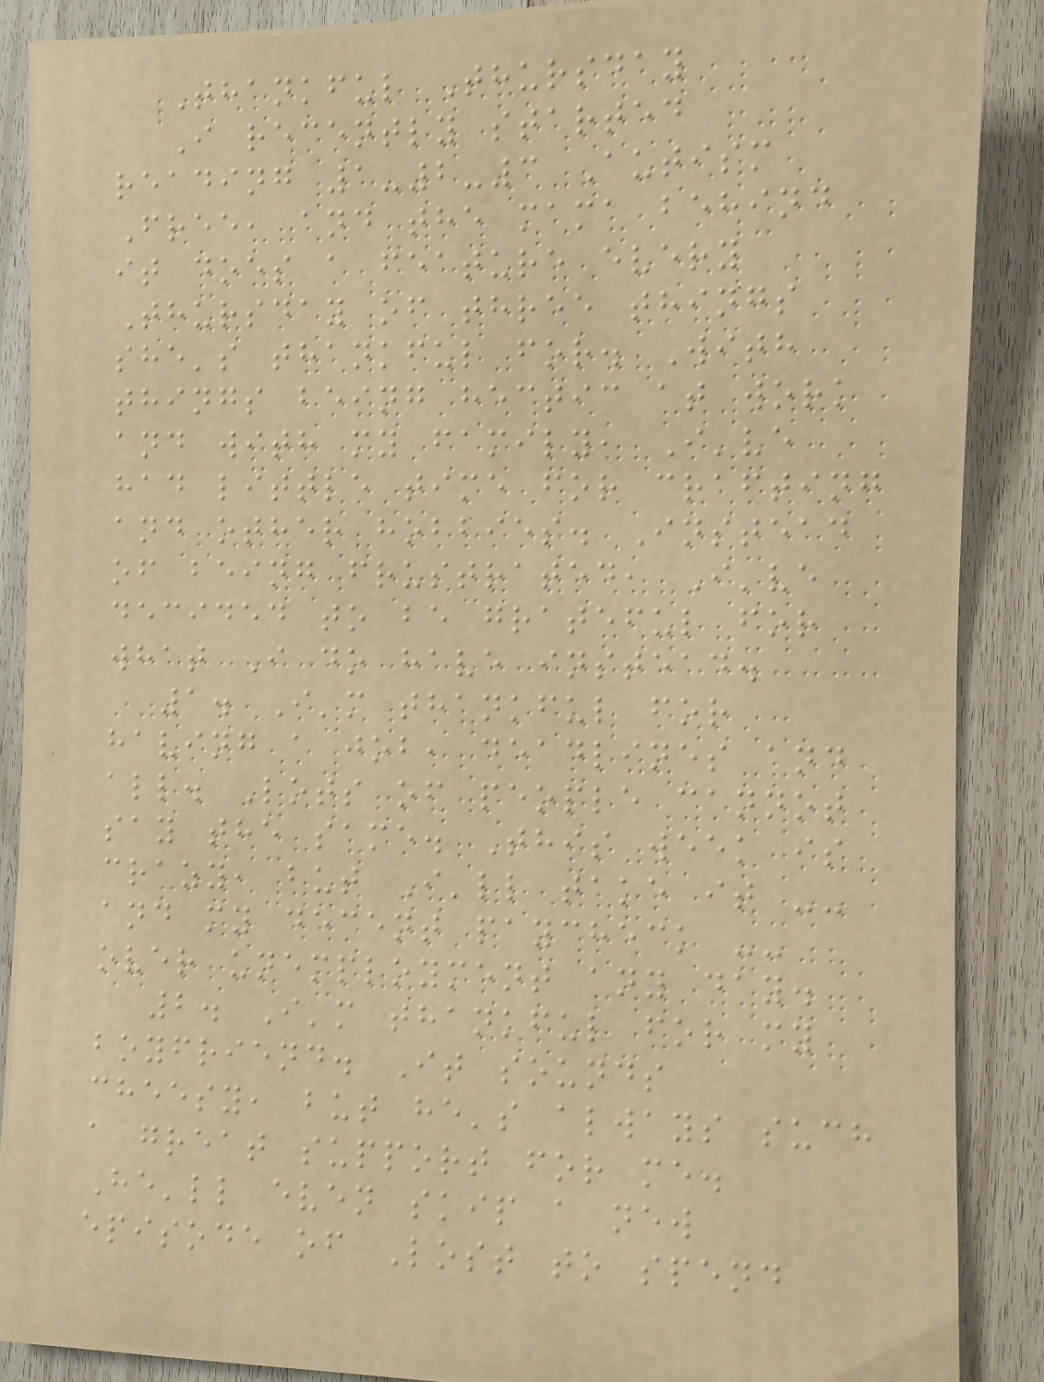Thankful Thursday
I recently started
reading 1-2-3 Autism
Free, and the mama behind
it does a feature every
Thursday of three things
she's thankful for. With
things being hectic at work
and with my family, I've
had little time for crafting
and other hobbies. Instead
of being frustrated, I've
decided to be grateful for
what I do have instead.
1. I'm thankful for
having a job, deadlines and
all. Lots of people cannot
say the same. This week is
crazy, but I'll take it --
and my decent paycheck --
over unemployment any day.
2. I'm thankful for my
boyfriend. It sounds
cheesy, but he's always such
a great support for me.
He'll even skip a new
episode of Lost to spend
